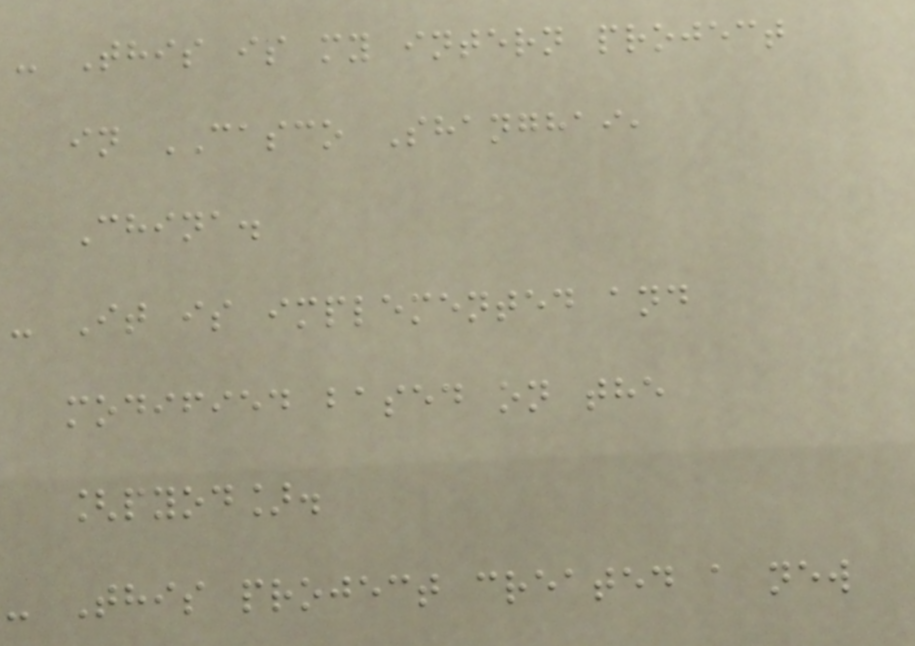- This is my intern project
in CASCO Shanghai,
China.
- It is implemented and
modified based on the
[pyod].
- This project created a new
